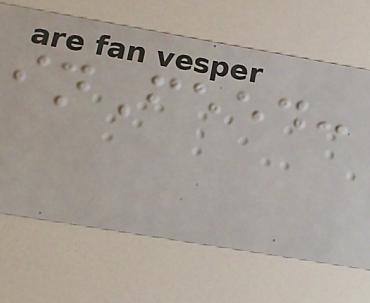inFeed:
